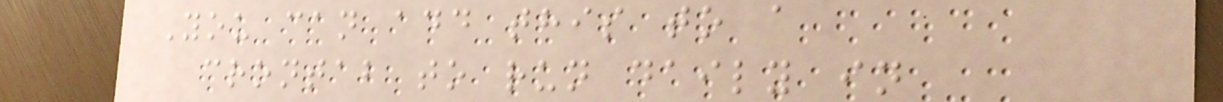You can add this to a
crontab to run daily in
